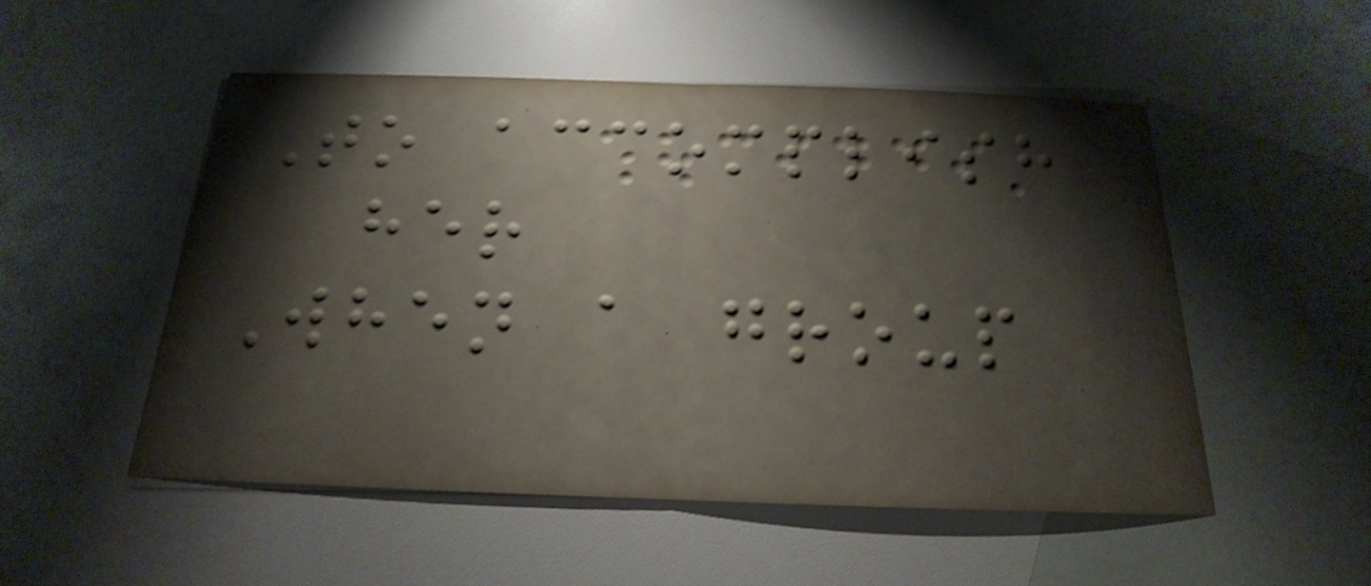To accomplish
her
When a group
